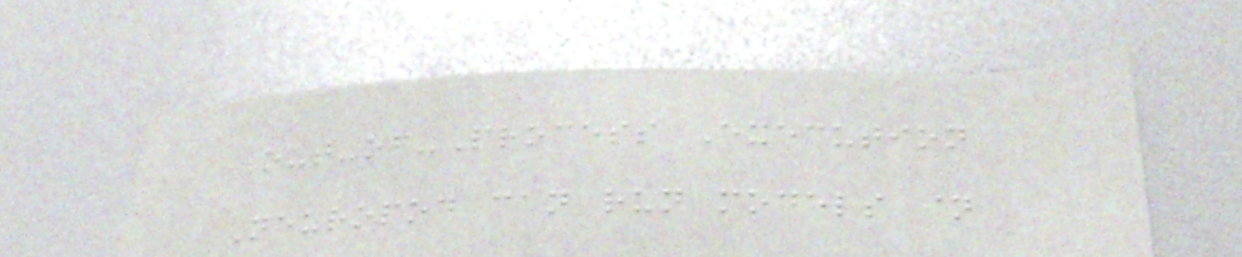Out-of-Process Execution
Neuropod can run models in
